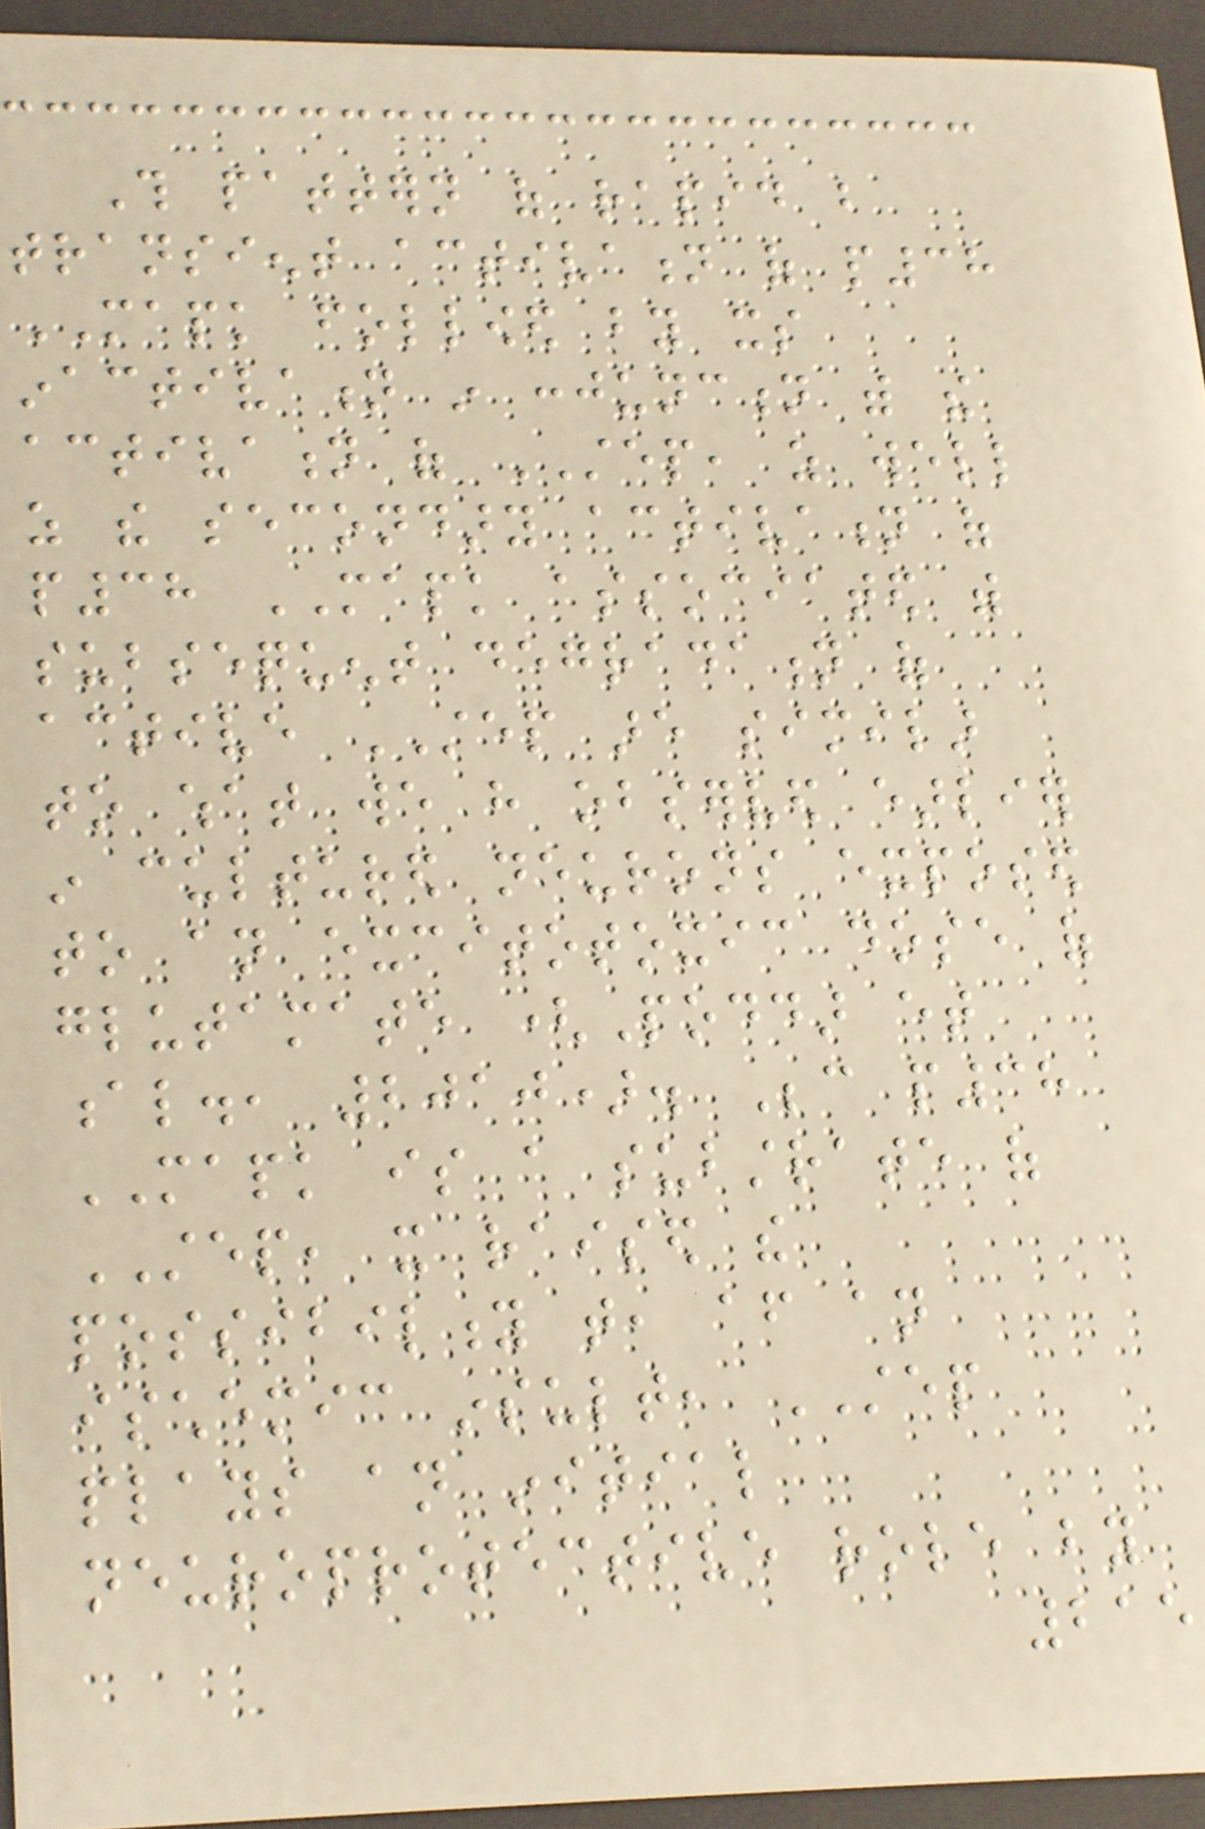This pattern of rapid but
transient activation of p38
MAPK followed by its
inactivation in conjunction with the
activation of STEP, as well
as the secondary activation of
p38 MAPK associated with
subsequent degradation of
active STEP are similar
to what we have observed earlier
in cultured neurons exposed
to an excitotoxic dose of
glutamate (Poddar et
al., 2010). Because p38
MAPK is a substrate of
STEP, it raised the
possibility that, after an
ischemic insult, STEP
plays an initial
neuroprotective role by
215
